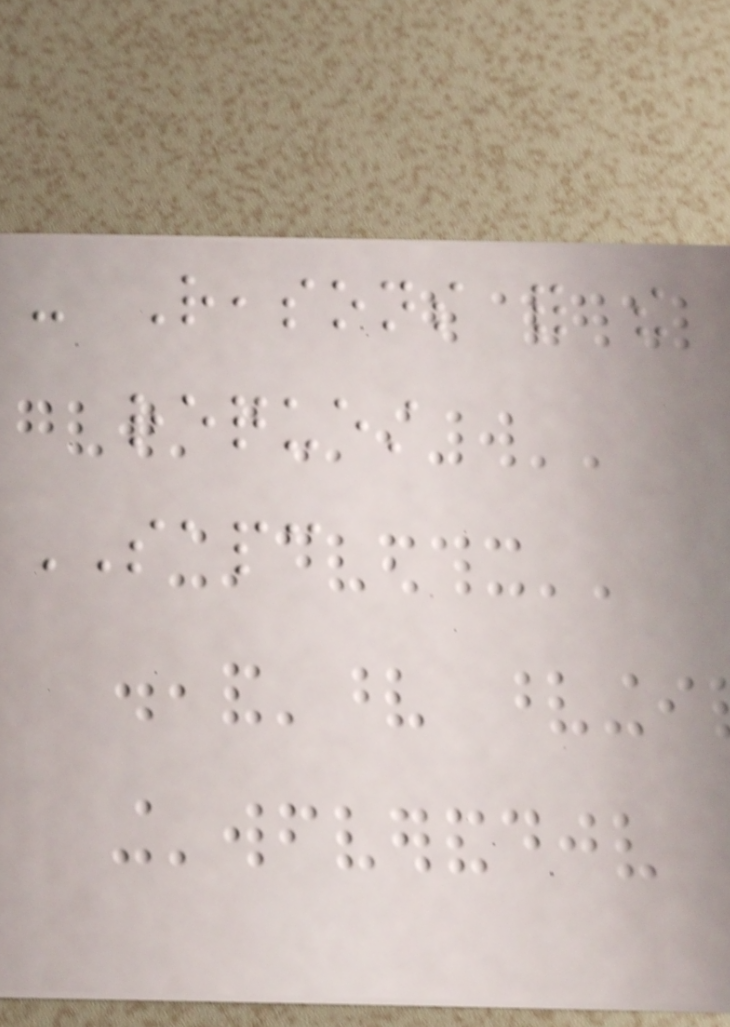- Reasons for the
request
SAPC
